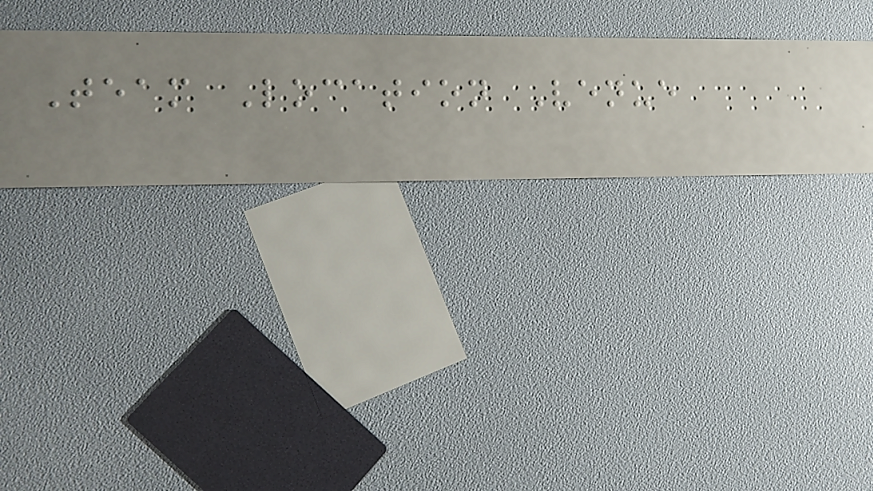Team Location Venue
